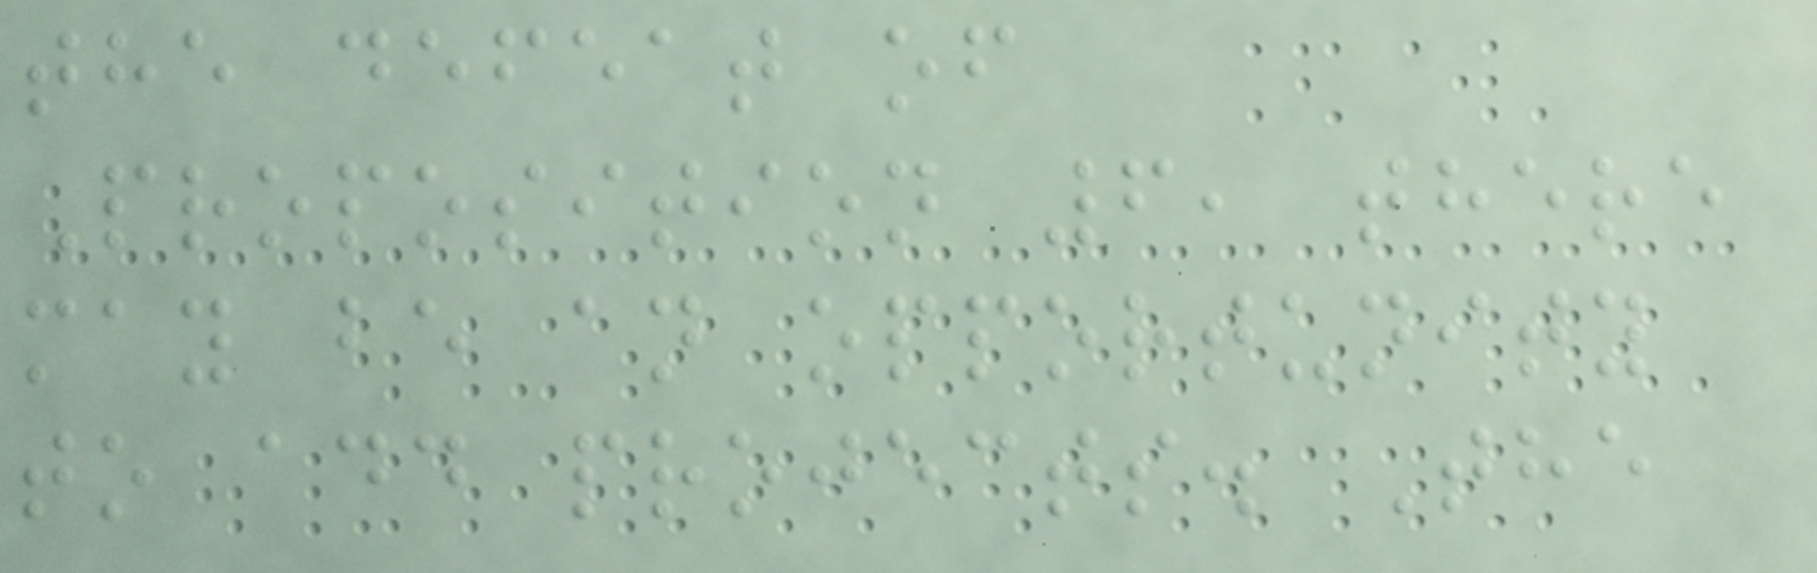the defeat of
Proposition 6, there
may be an opportunity
to add projects. The
